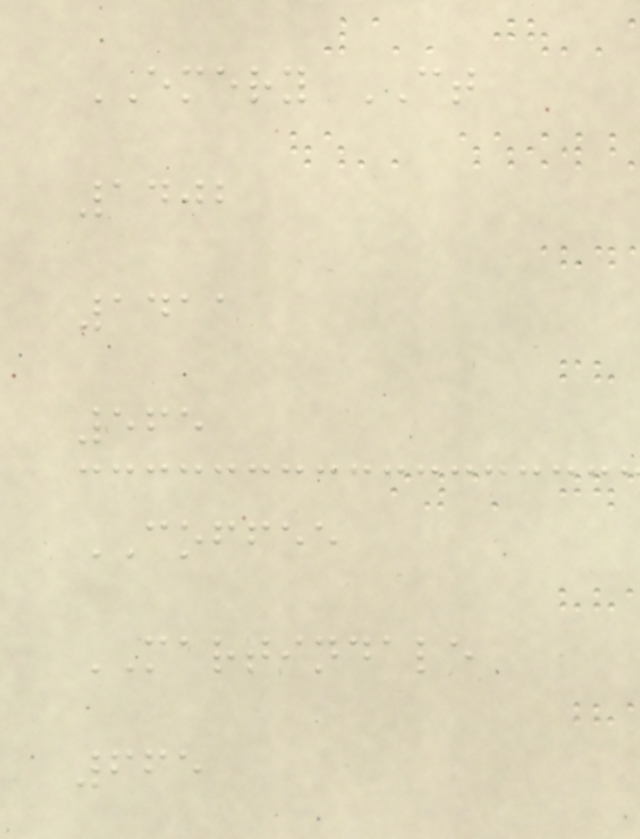EMERY CT
1402
1411
565
COFFEE
MARTINDALE
665
